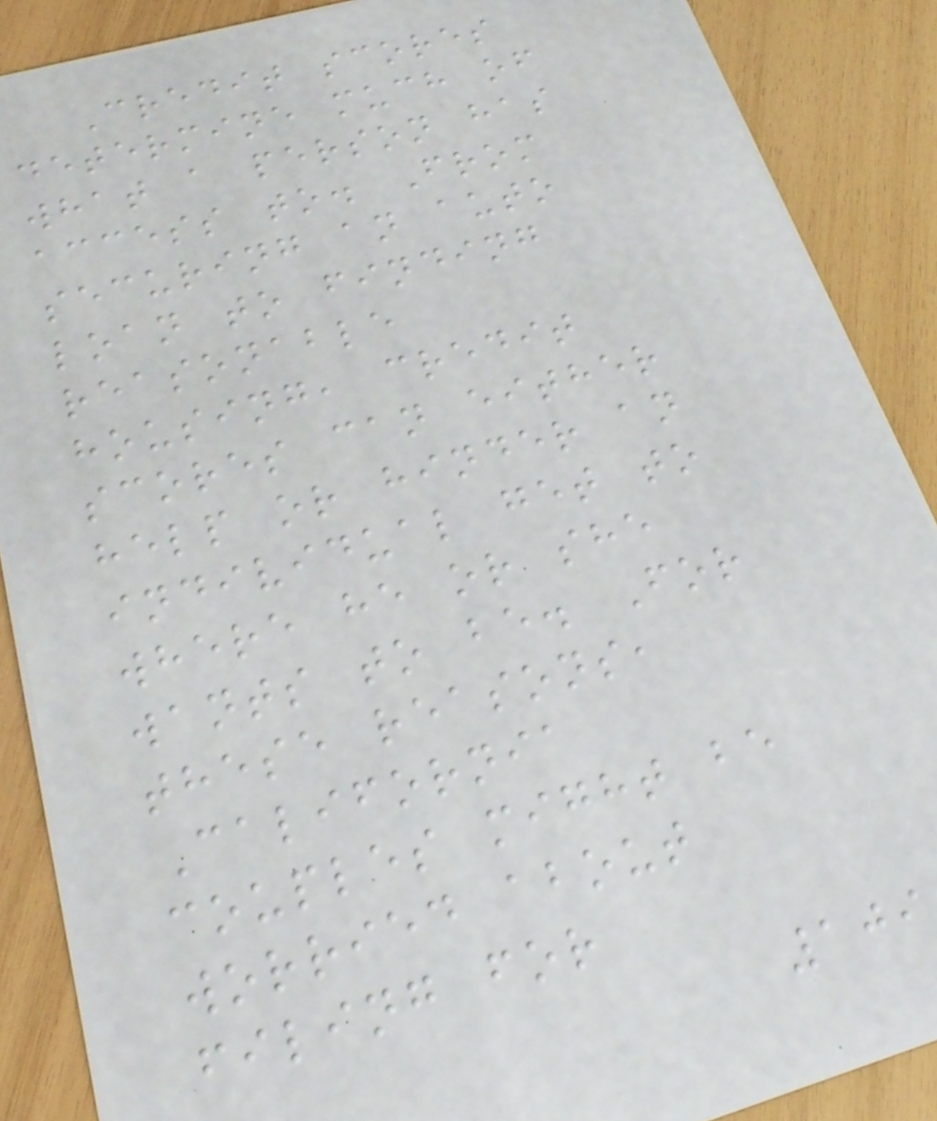Credit scores
determine much of
what a person has
access to. From
securing an auto
loan to finding
reasonable
housing, credit
scores can either
help or hinder an
individual get to
where he or she
wants to be. For
these reasons,
California
couples might be
worried about
filing for
109
